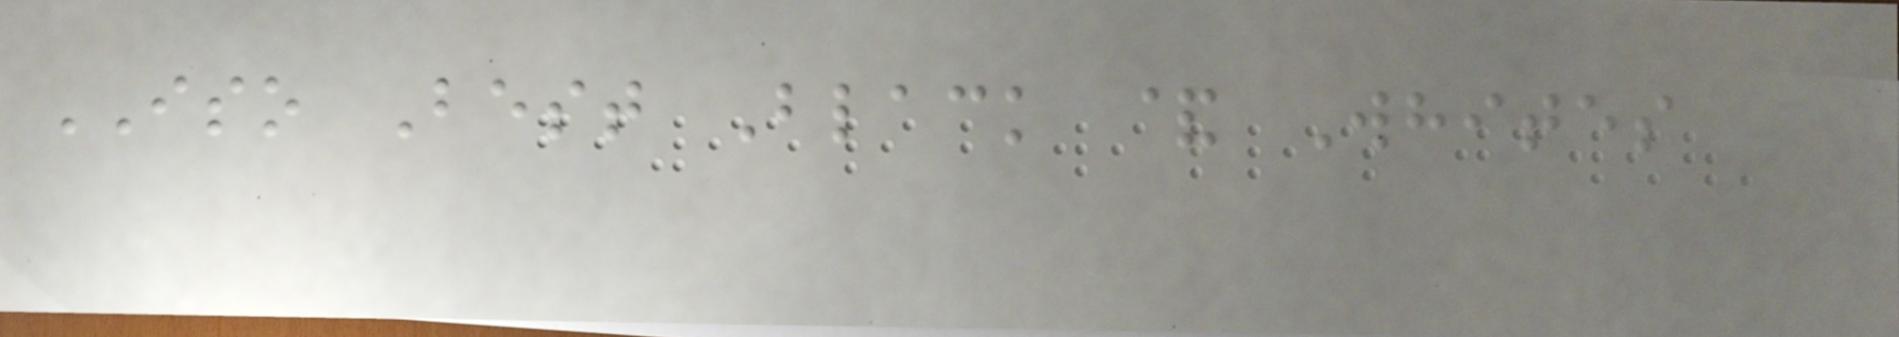ISO Best Black & Whites
